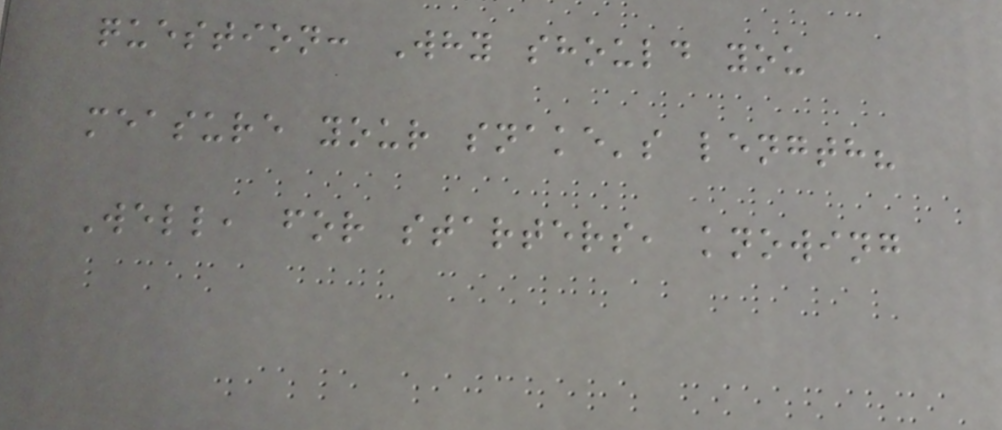question: Why should you
measure your snake's length?
Well, for starters, knowing
